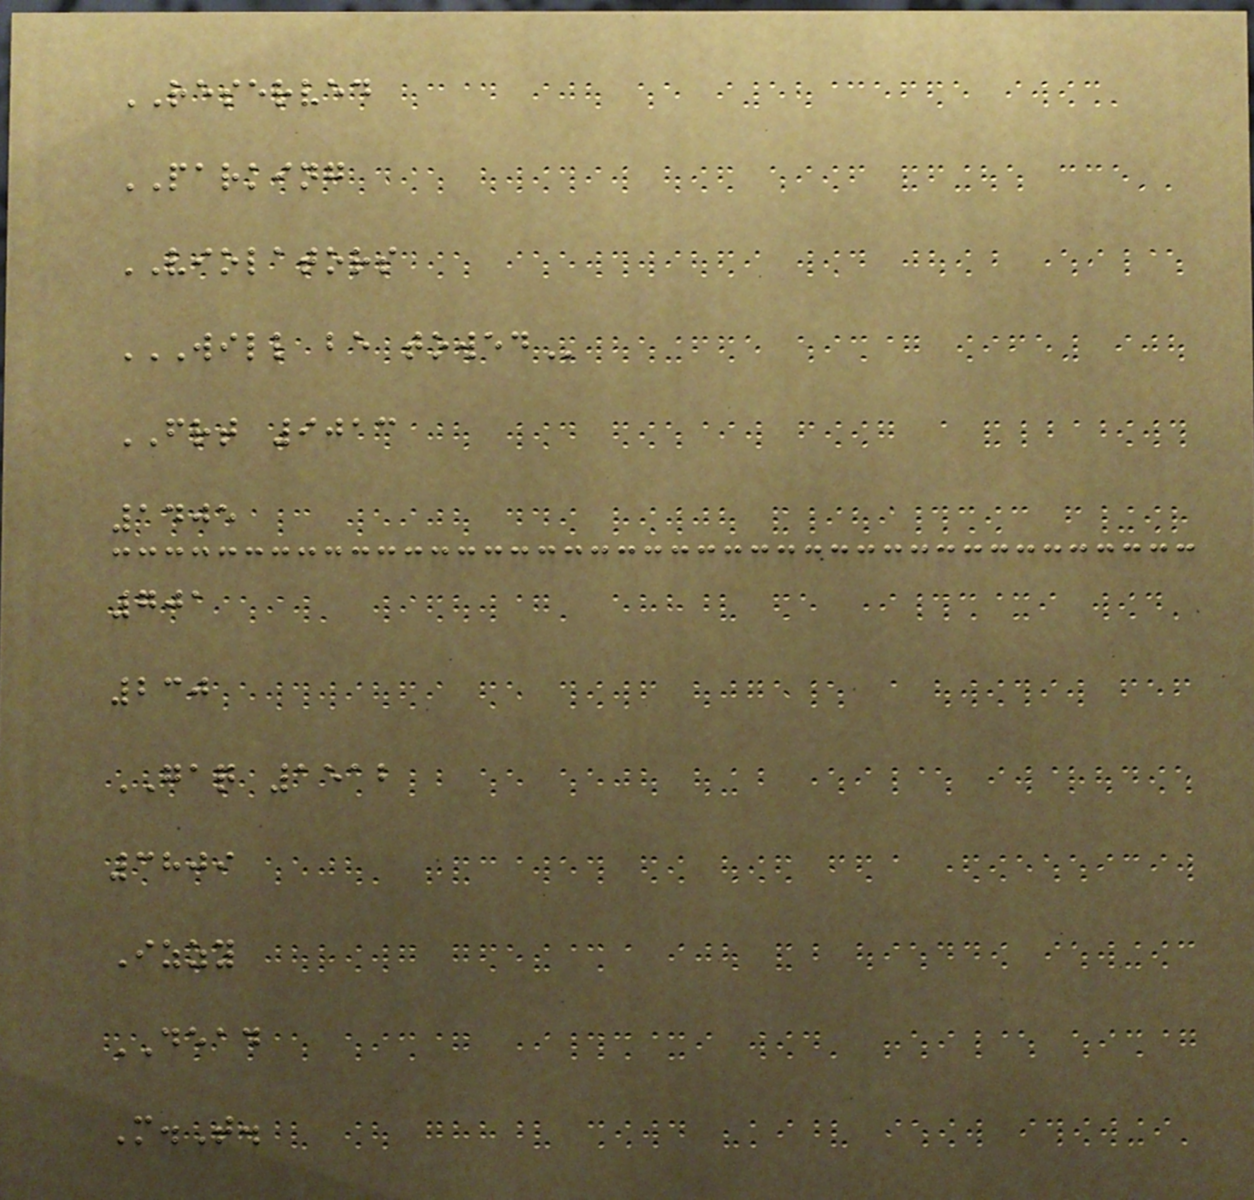RESERVED
PARKING
VIOLATORS
WILL BE TOWED
FRT 9013
1405
701
230
GAQ 1512
3809
Izzy
DEAD
M.T.
